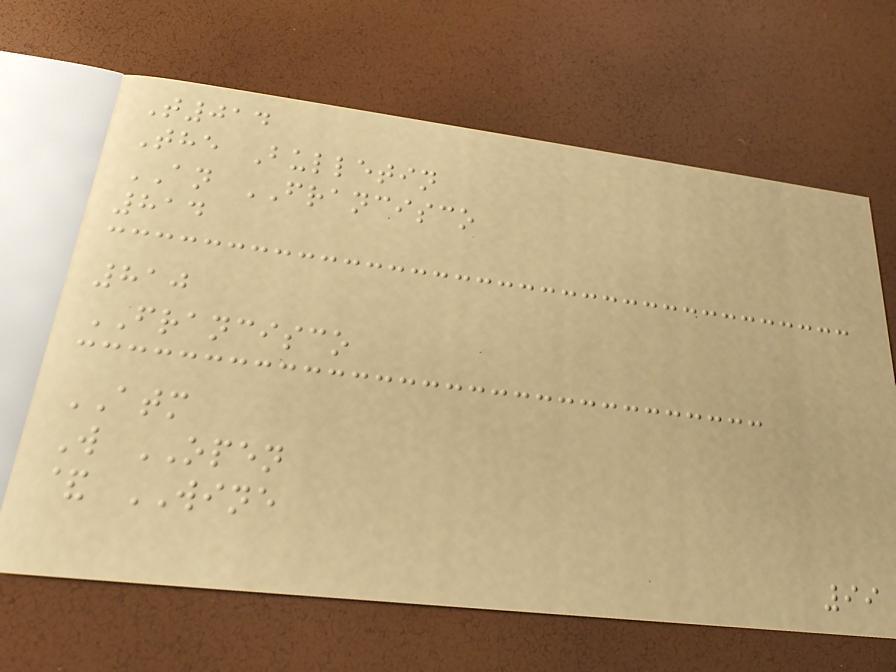T014
The Bulletin
AN FRANCISCO
814
810
FRANCISCO
ATM
W OPEN
& WINE
99
